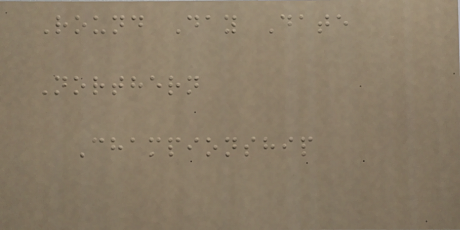Round Day Date
Northern
Championship
